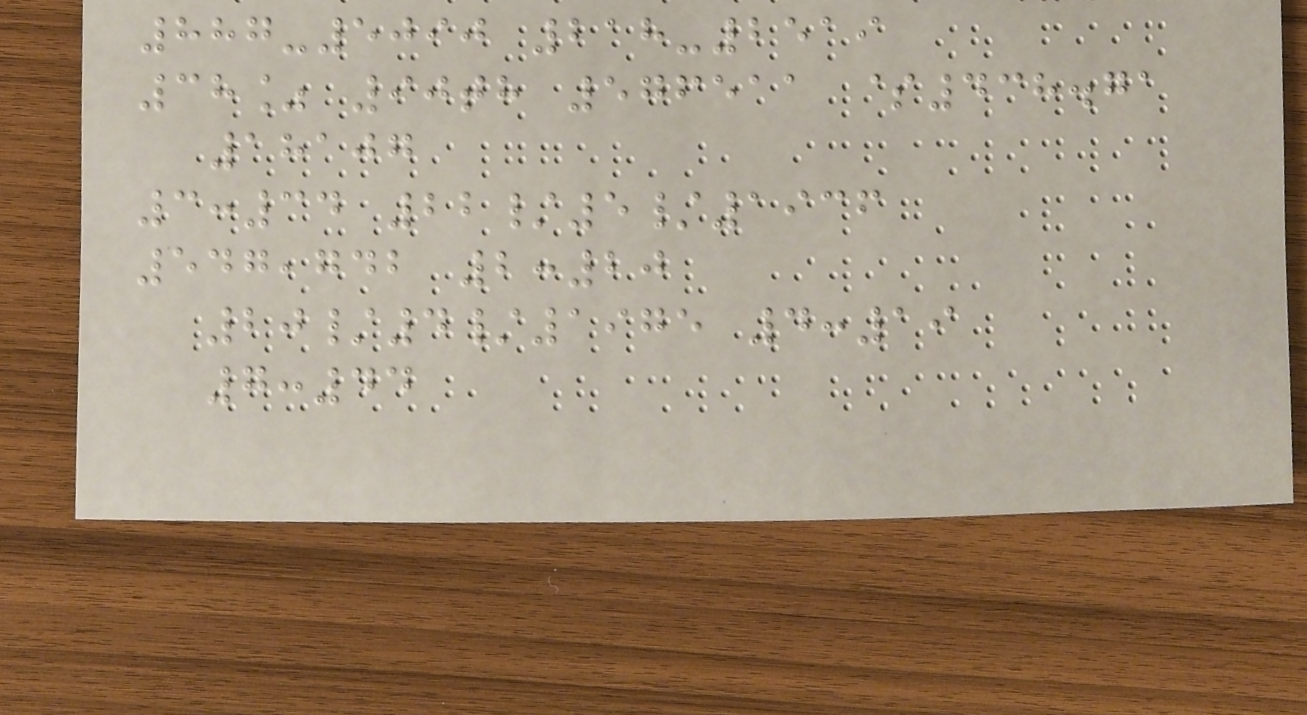887-5090 218-2519
38% 90th 576511 $438.71
18107
3:34 22/5/1936
547,742 2:20
20/4/1975 4:19
7:44
